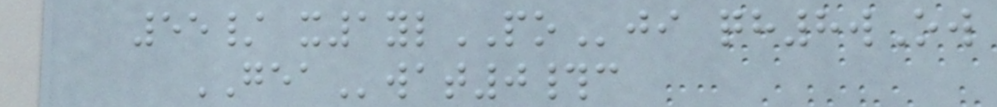55/ x1ylPOji qh8wOw
GEAwat0#c
